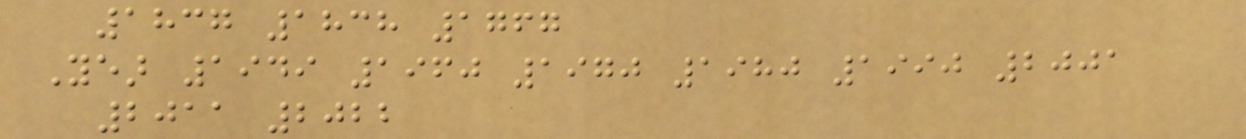1837 1838 1767
Year 1949 1960 1970 1980 1990 2001
2011 2022
